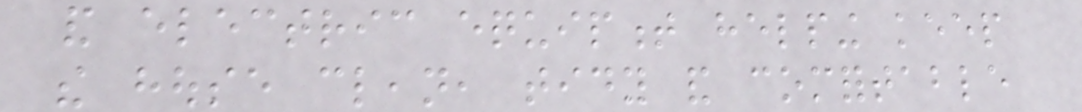and electric equipment helping keep
the house clean, tidy and comfortable
